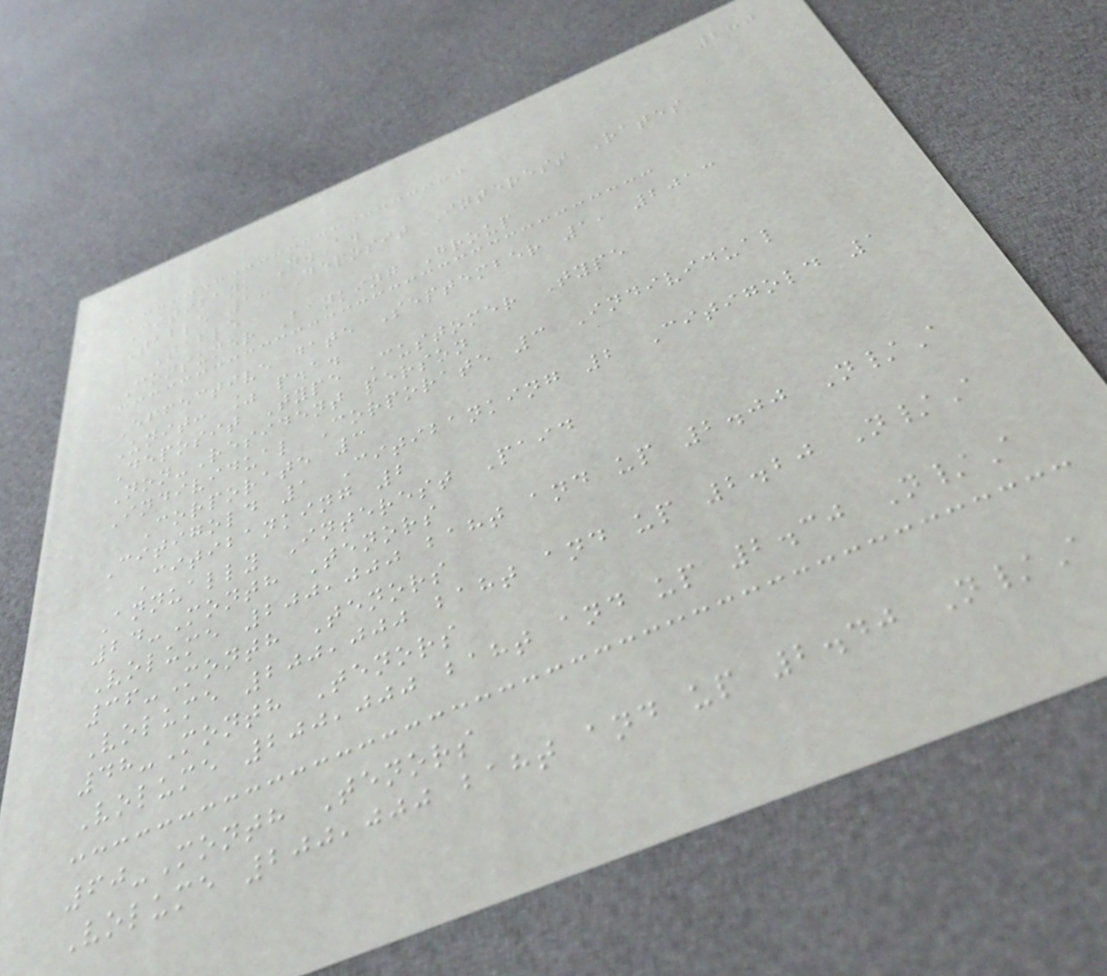280
Citibank N.A.
Table 1: Deposit Interest Rates
Table
Consumer Banking Group
Effective date September 1, 2013
Unit: % p.a.
Deposit Type Customer Type
Non-Resident person
Individual Corporate 3 Individual
Corporate 3
Citigold 1 Citibanking 2 Citigold 1
Citibanking 2
Annually Interest Paid
24-Month Tenors
Volume 200,000 baht and up 2.00 N/A
36-Month Tenors
Volume 200,000 baht and up 2.20 N/A
48-Month Tenors
Volume 200,000 baht and up 2.30 N/A
60-Month Tenors
Volume 200,000 baht and up 2.40 N/A
